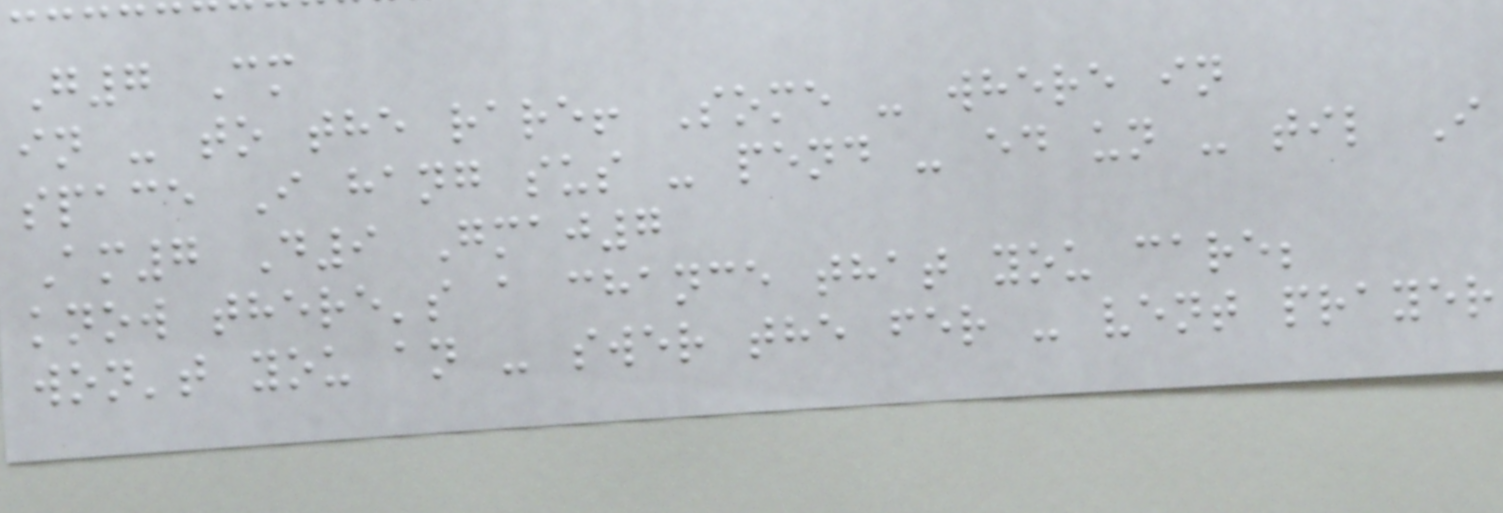G7 Cm
in - to the rare! Some - where in
space I hang sus - pend - ed un - til I
Am7 D9 Gmaj7
know there's a chance that you care;
won't you an - swer the fer - vent prayer
